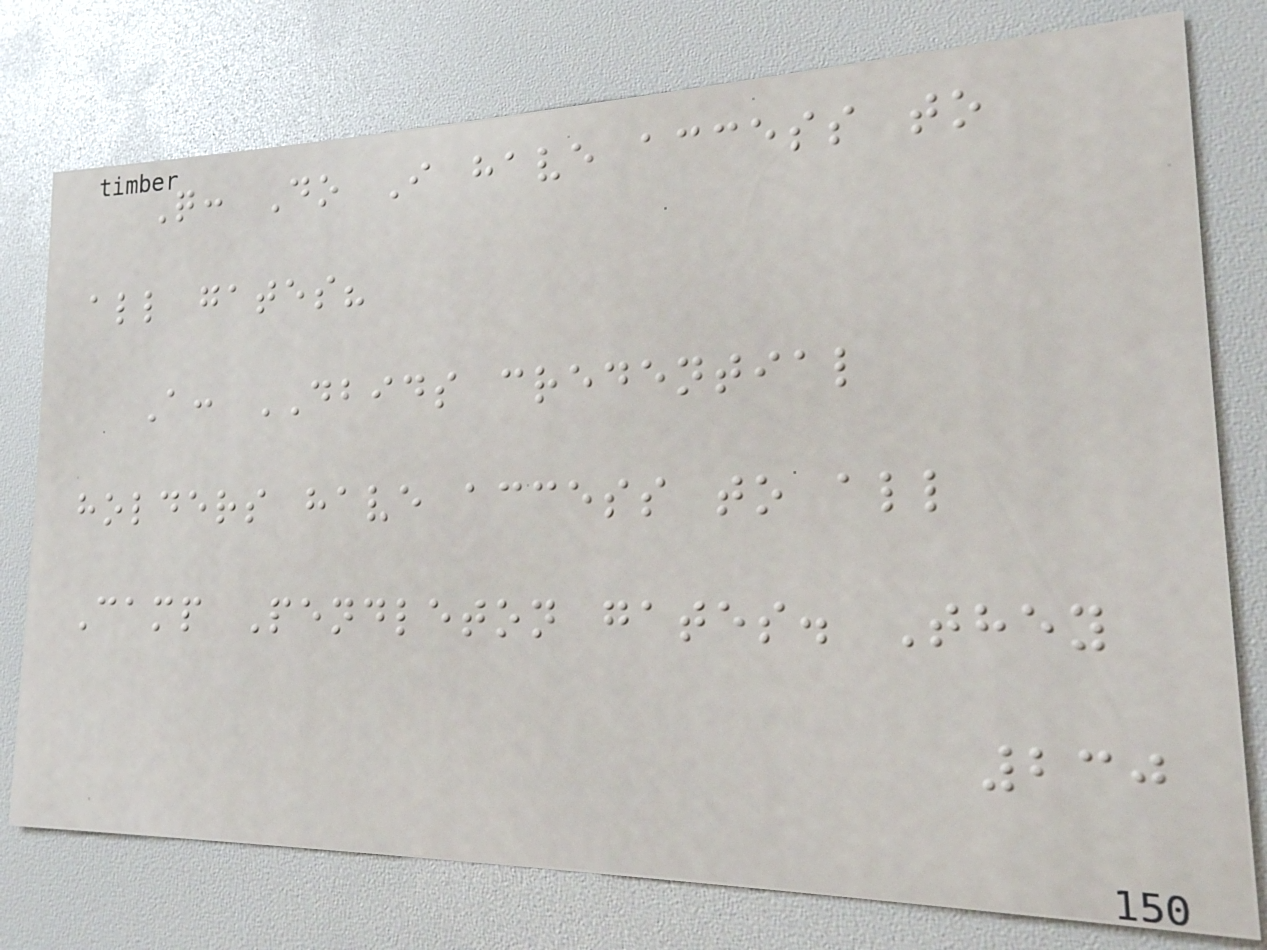Q: Do I have access to
all gates?
A: DBIDS credential
holders have access to all
Camp Pendleton gates. They
230
